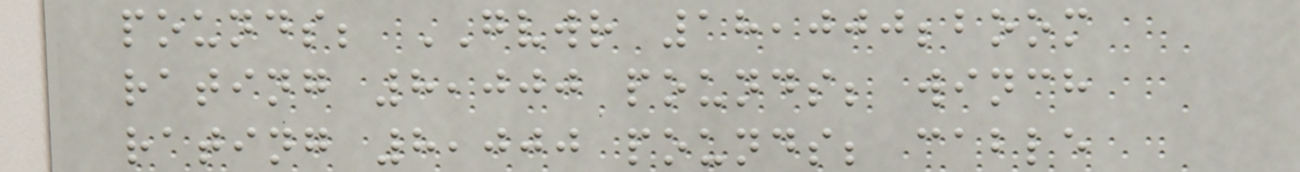pounds; GVWR 18,000;boom
rating 8,000 pounds; winch
rating 8,000 pounds; cable
